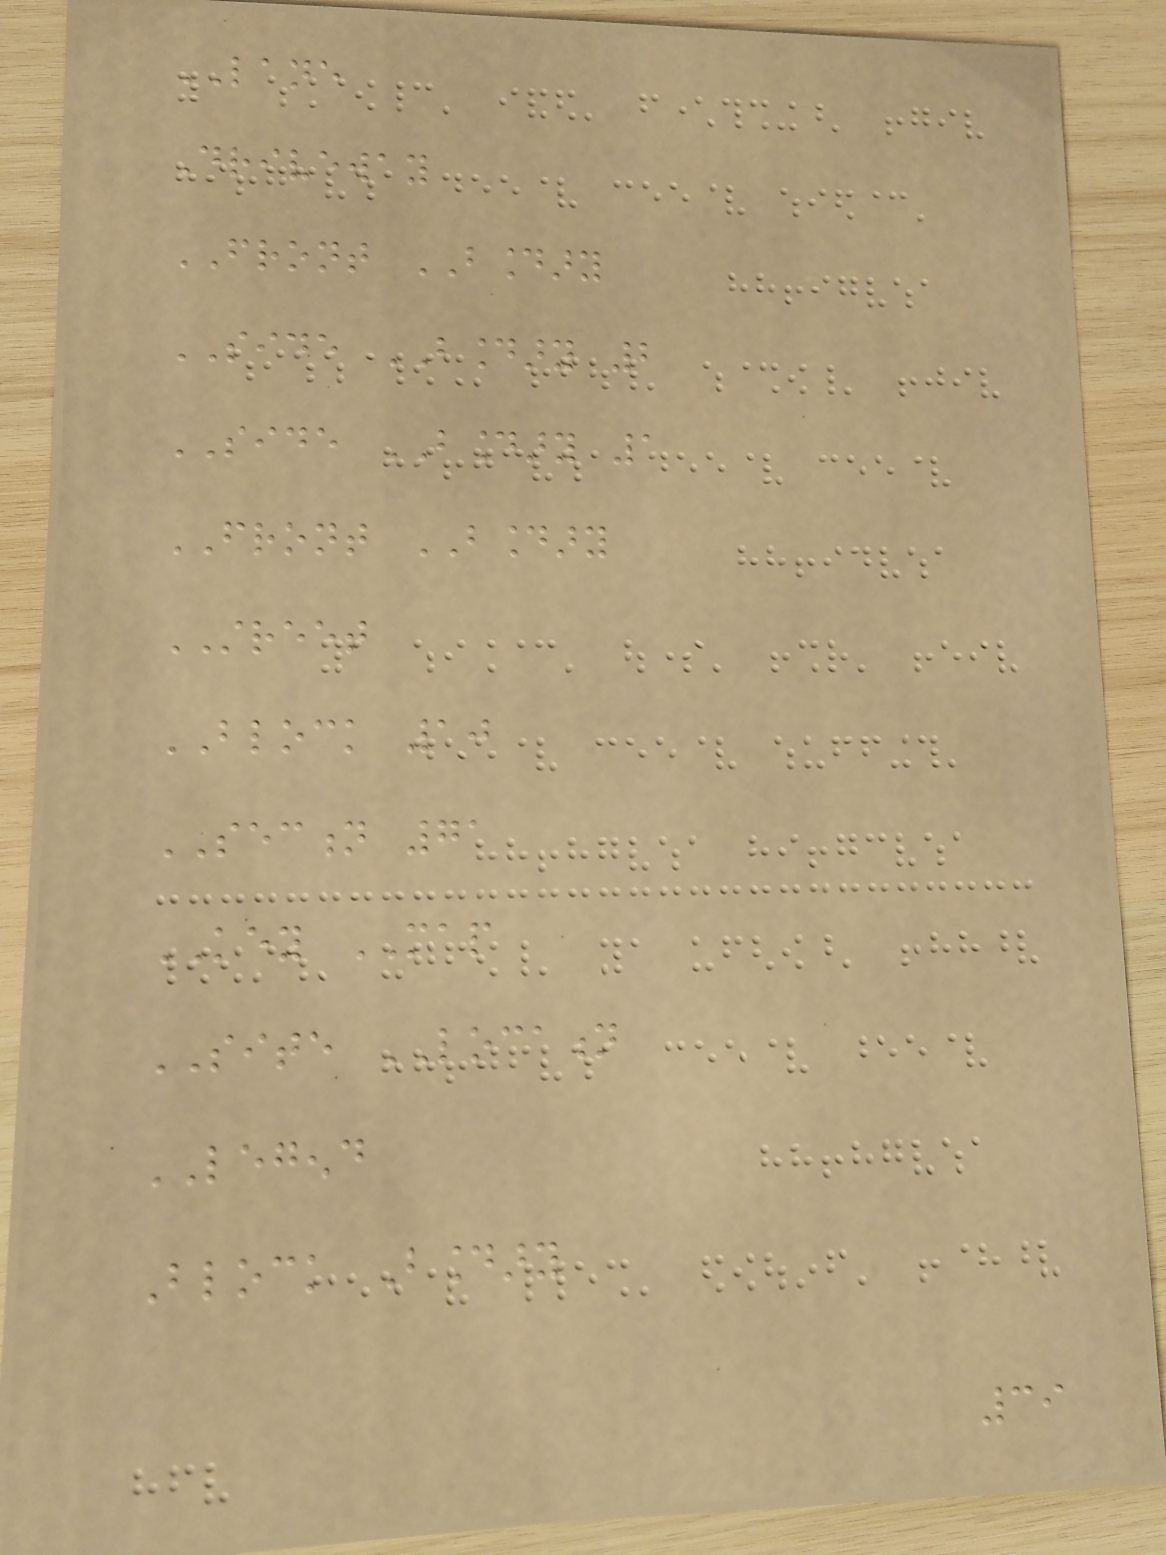LANE
Driveway
FRONT BOUNDARY
SIDE BOUNDARY 2
SIDE BOUNDARY 1
FRONT BOUNDARY
STREET
BLOCK 10
SECTION 71
KEY MAP
SITE LOCATION
LEGEND
Block Boundary
39
